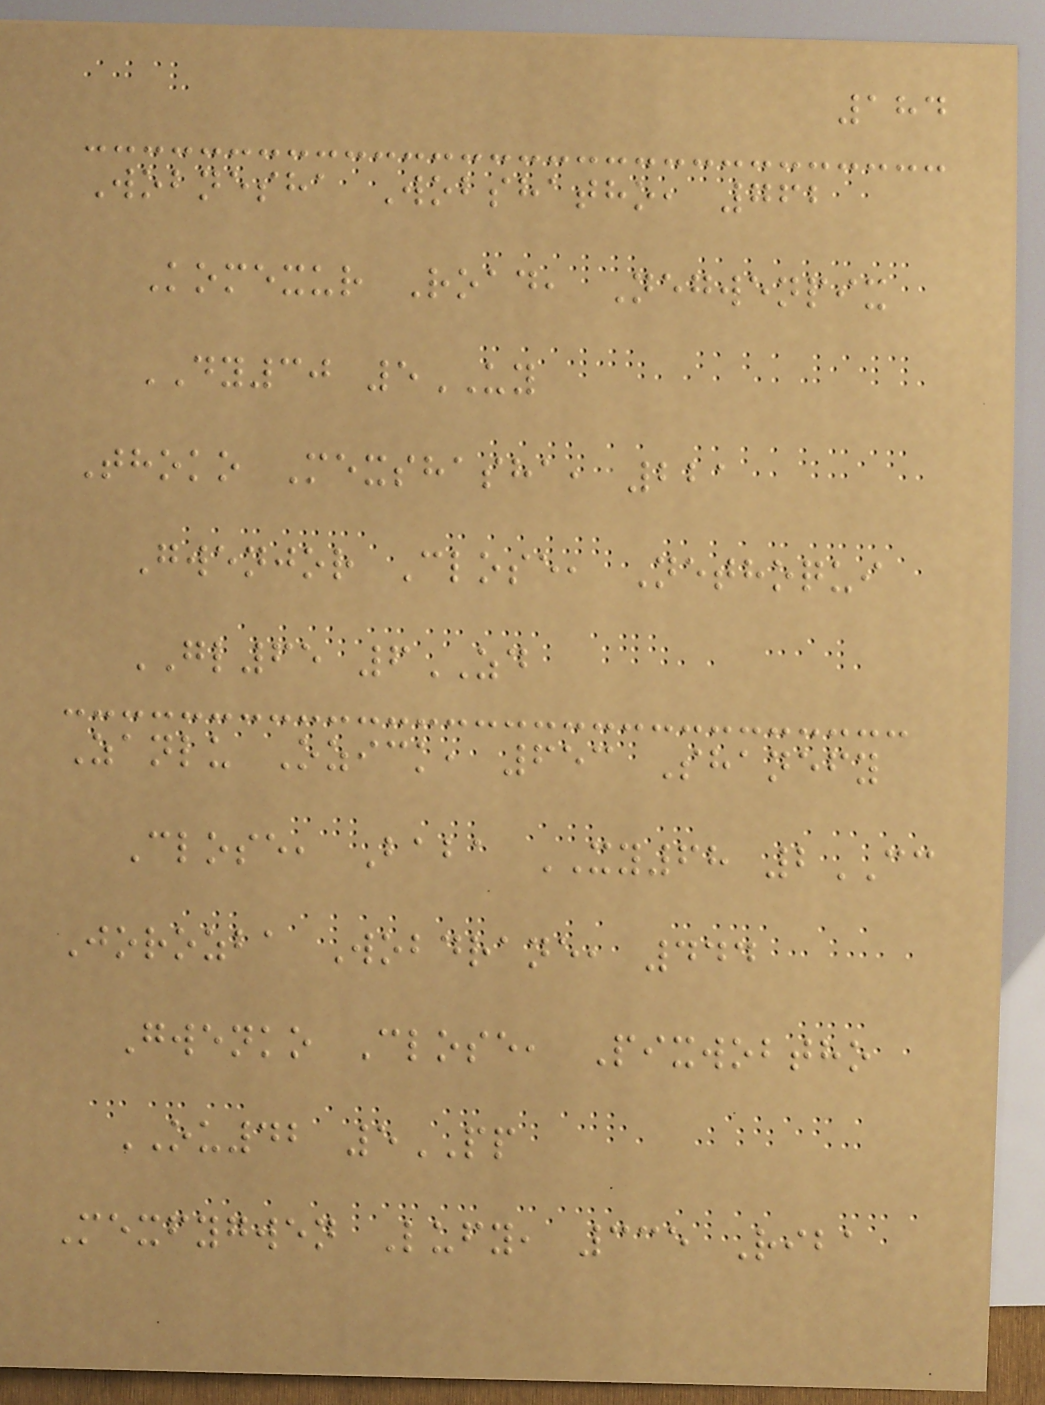184
Wobnesha Wobshatho, 762
Komexur Road, Negwenpix
DY30 5UY
Thoko Mexshasha, 221
Gwenjor Close, Nethoqui
GL65 6ZD
Zanlu Ozick, 653 Shanefy
Close, Baba XY68 2CC
Jorozba Wobdrane, 444
Gwenko Close, Pixwobtho
OU42 5PP
Mexfygwen Lufy, 335 Riba
